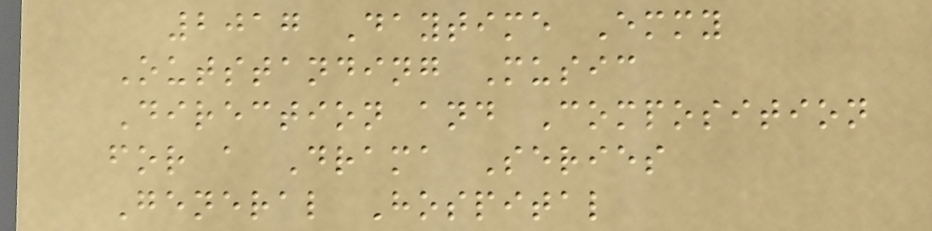2017 Daytime Emmy
Outstanding Music
Direction and Composition
for a Drama Series
General Hospital
